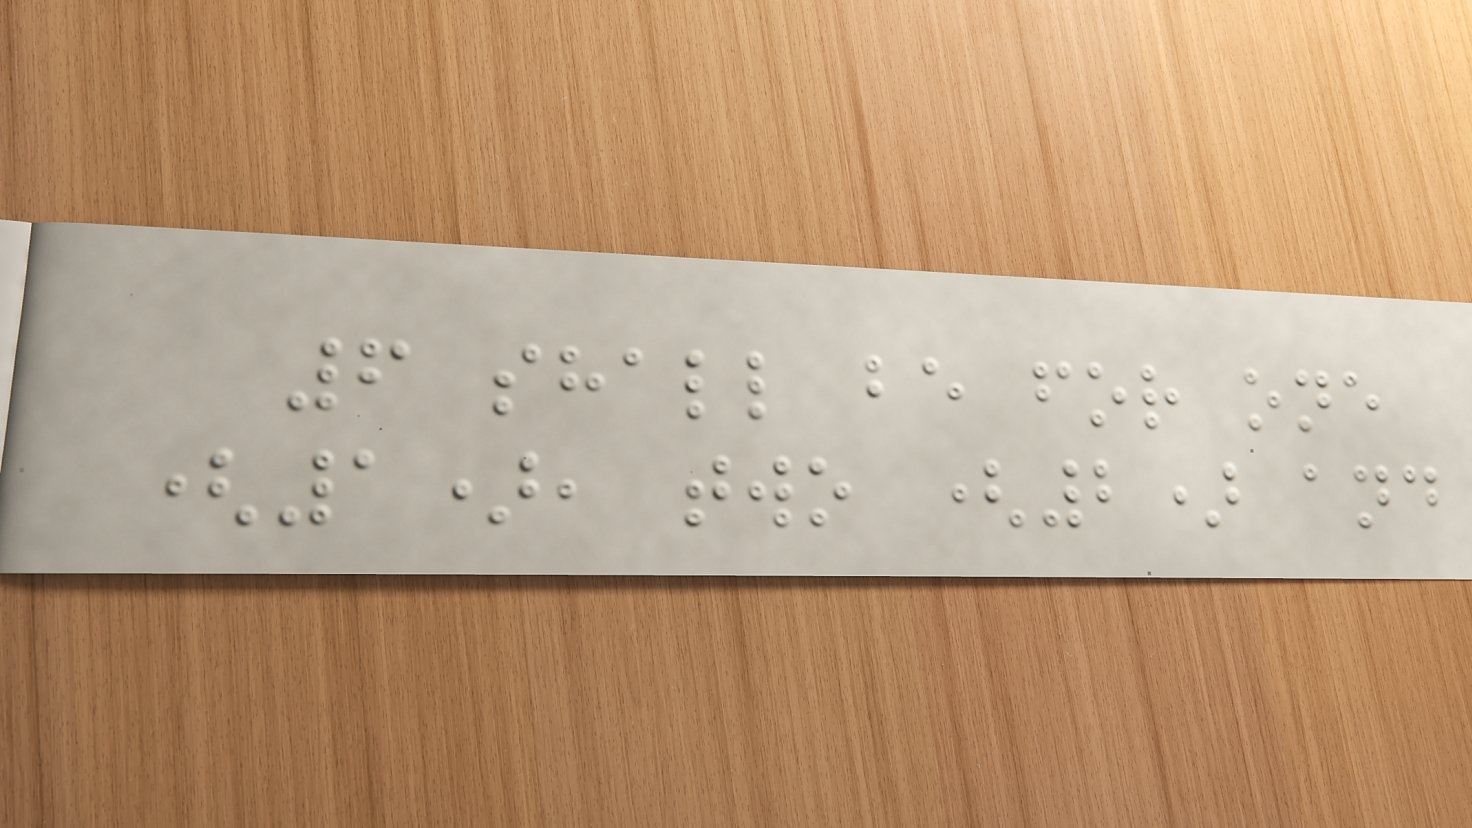6 shall be for one
(1), two (2) and
